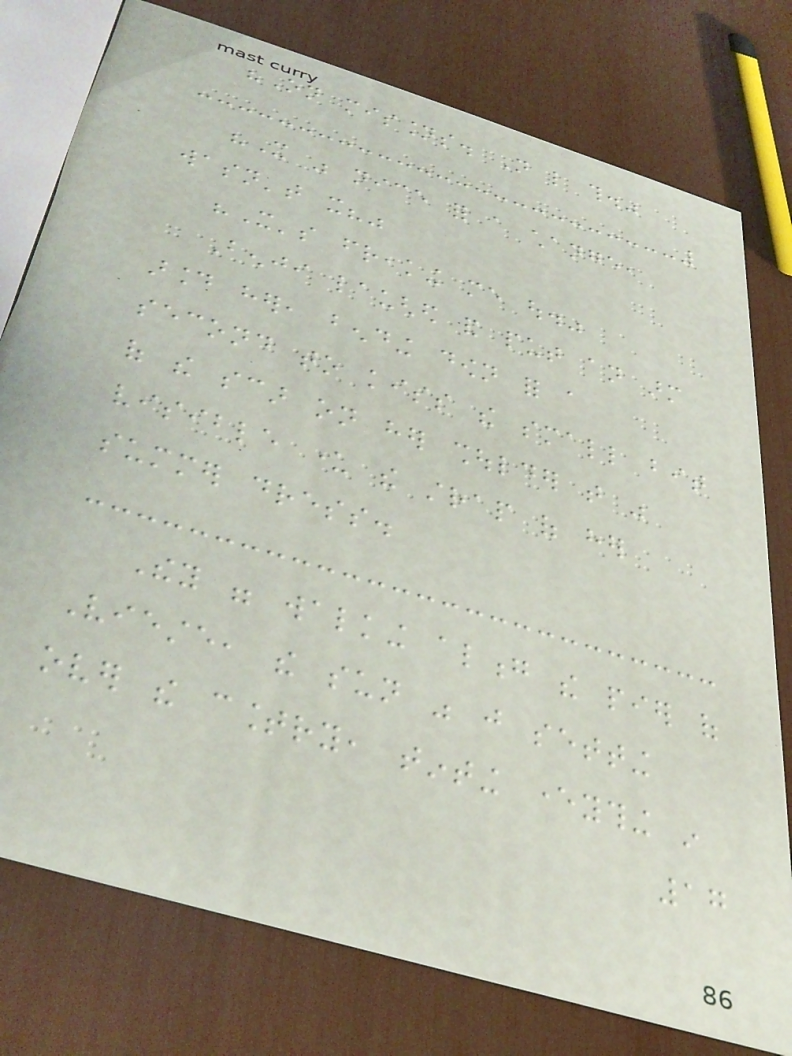"On missions. Not like this."
"It was nice for a change,
wasn't it?"
"It's freaking me out."
Benji laughed and put an arm
around her, bending down for a
second to kiss the small bit
of the scar on her shoulder that was
visible under the strap of her
summer dress.
They were walking along the pier of
Vieste, the sun was just setting
over the country, tinting everything in
17
